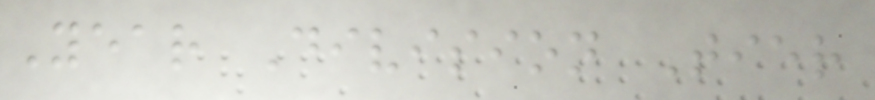Year Division Tier
